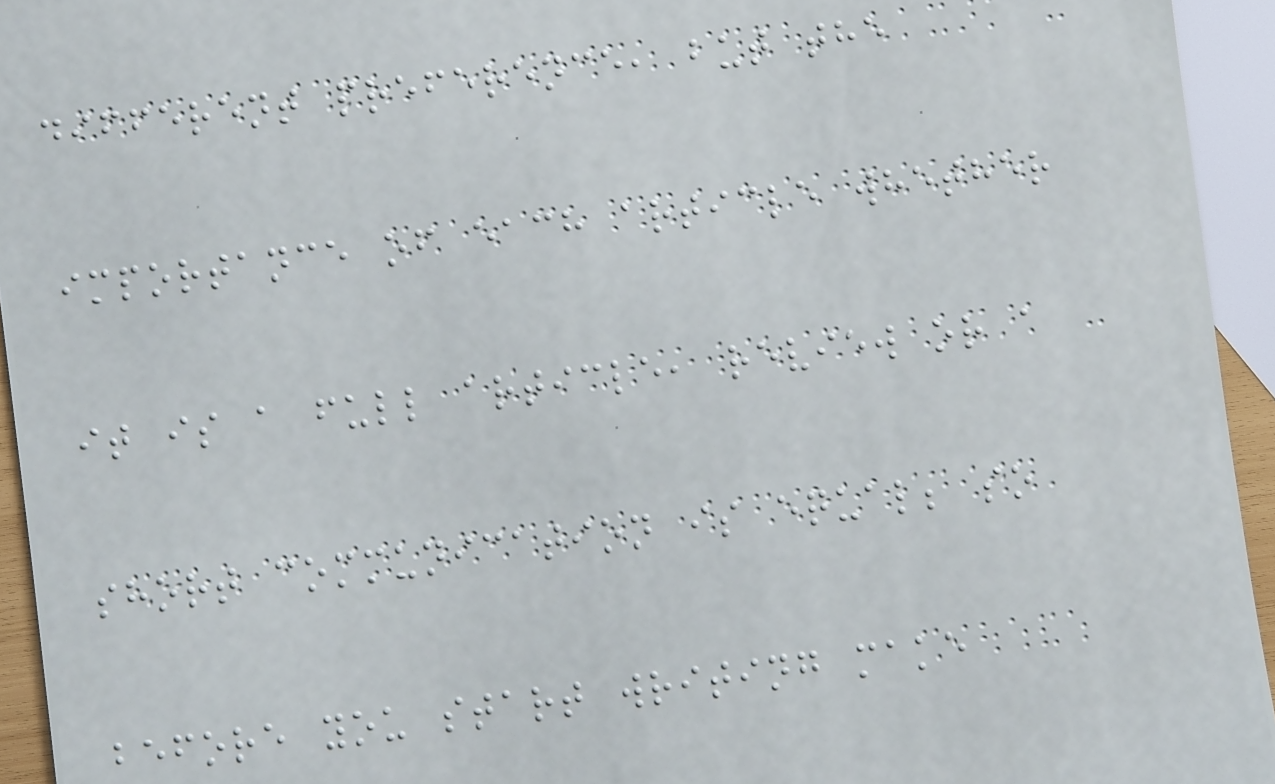different preference, but the
importance of each article whether
it is a full article, review or a
short communication is equal; so
before you start writing make
